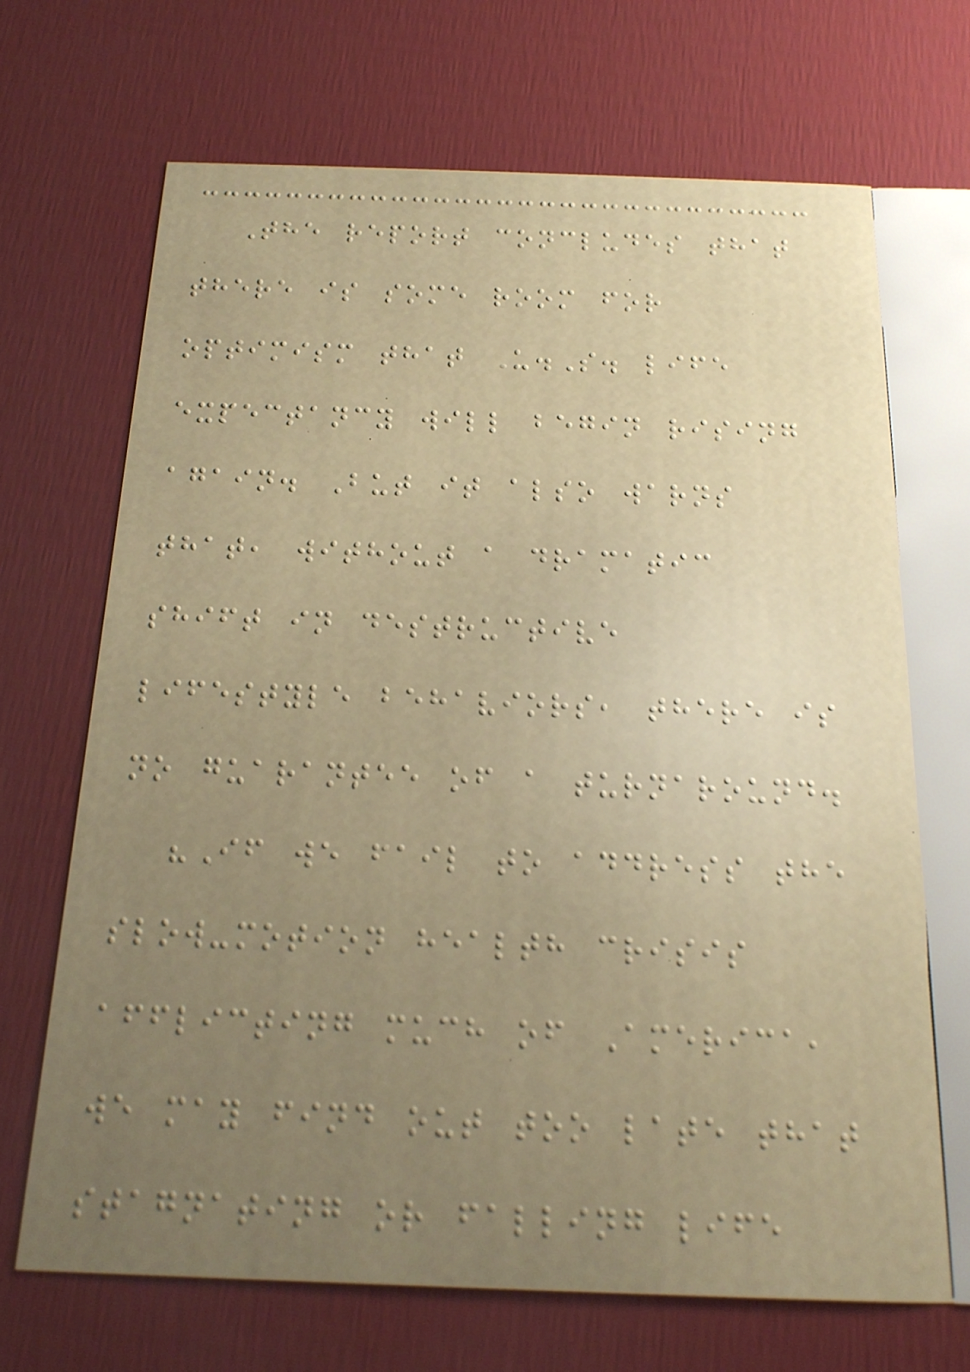The report concludes that
there is some room for
optimism that U.S. life
expectancy will begin rising
again. But it also warns
that, without a dramatic
shift in destructive
lifestyle behaviors, there is
no guarantee of a turnaround.
"If we fail to address the
slow-motion health crisis
afflicting much of America,
we may find out too late that
stagnating or falling life
